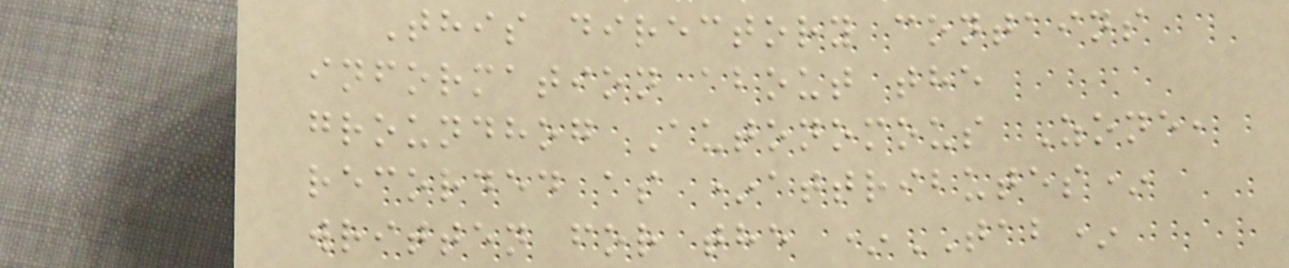This directory contains
information about the
groundhog Autonomous Zone,
recorded as *attributes*
written for the *TAB*
